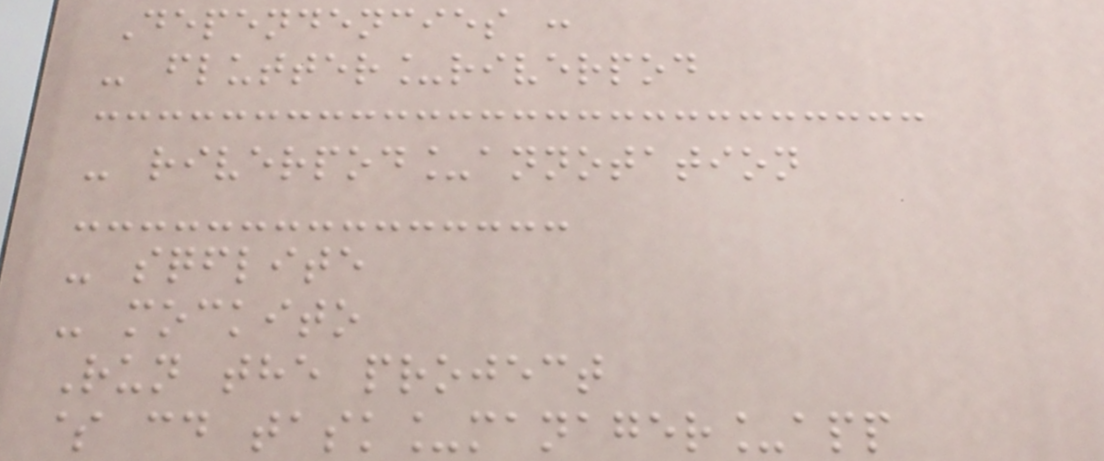Dependencies :
- flutter_riverpod
- riverpod_annotation
- sqflite
- mockito
Run the project
$ cd task_manager_app
